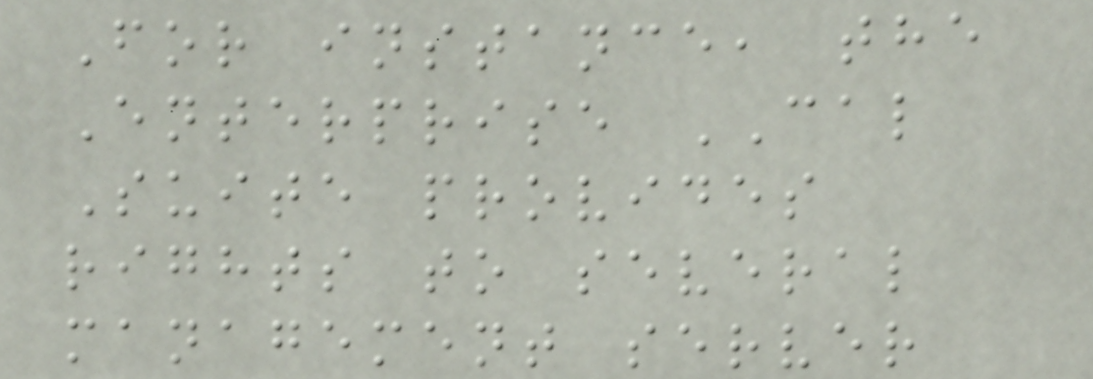For instance, the
Enterprise CAL
Suite provides
rights to several
management server
